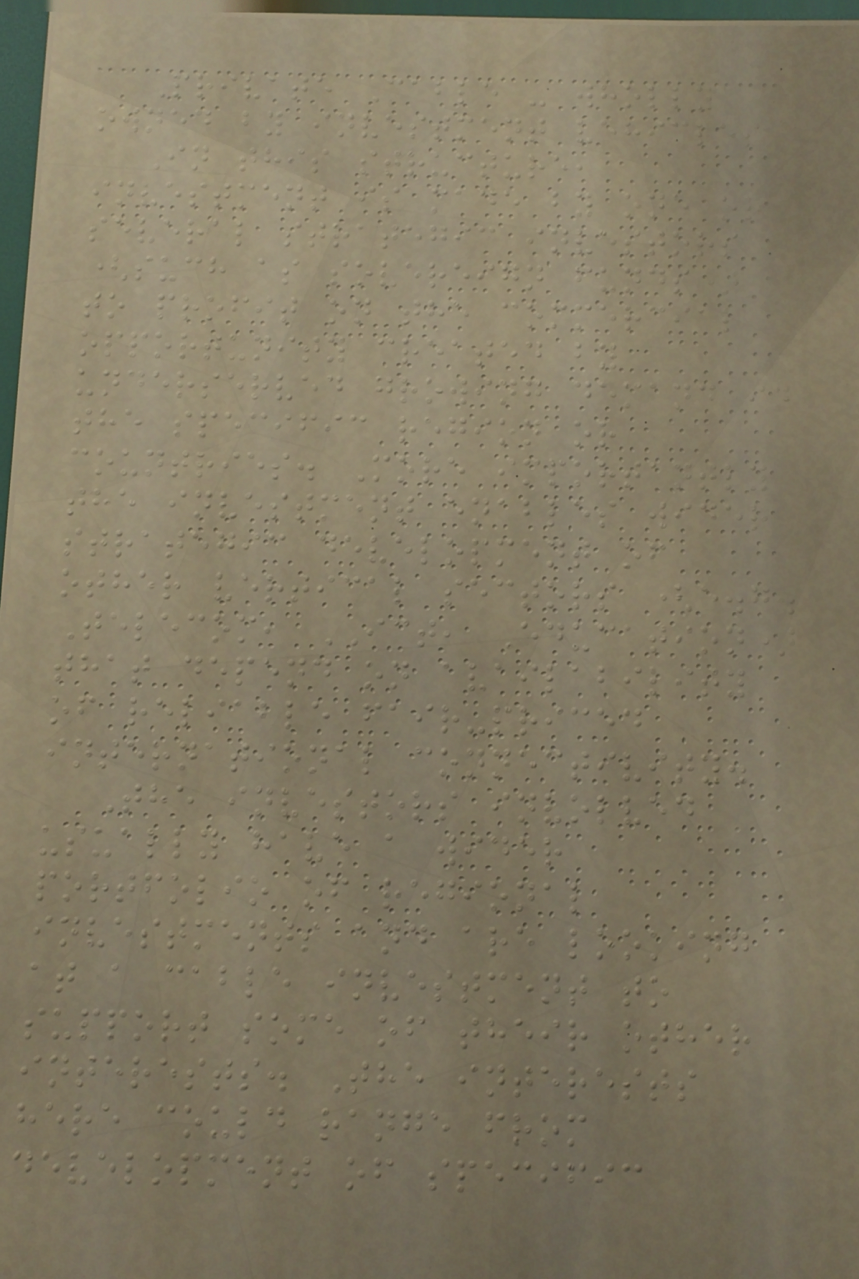Private Cable - wholly
owned by investment vehicles
In this structure,
investment is made by one or
several strategic investors
(such as sovereign funds)
to profit on the commercial
opportunity created by
underserved growing demand in
the specific region or
countries. More importantly
the investment enables wider
strategic development of
other vertical sectors (e.g.
Telecom, ICT, Education)
that depend on availability
of reliable fair-priced
international connectivity.
The investors involved
usually have a wider
portfolio of regional
investments and are looking
at a cable investment to
support some of their other
interests. The interests
here could range from
development of specific
